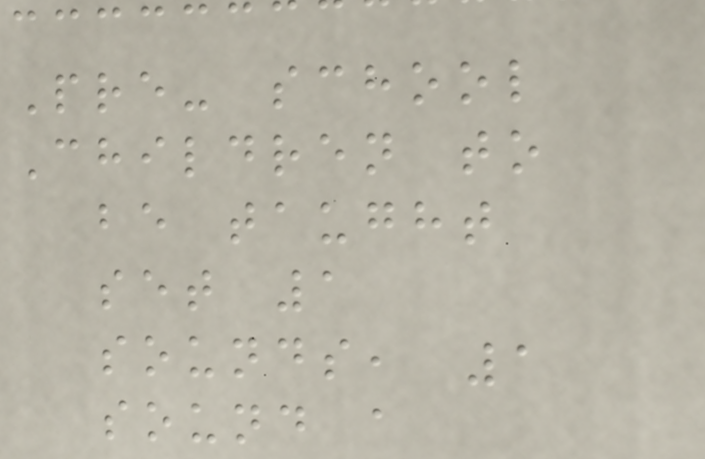Pre- school
Children to
be taught
set 1
sounds, 1
sound a
